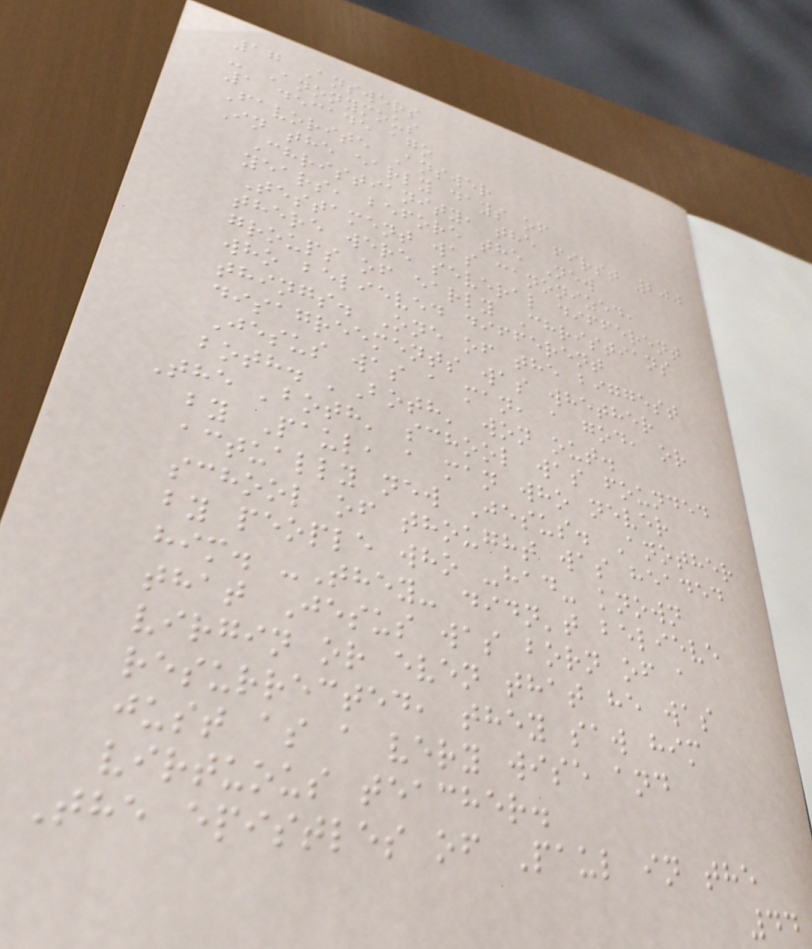17 Answers
- Anonymous
1 decade ago
Favorite Answer
In the early days of
Christianity, the first 200
years, before the New
Testament was canonized,
there were several different
groups of early Christians
who believed different
things. One of the biggest
disagreements was whether
Jesus was a man, a god, or
both. 'Both' won out.
The 'both' school was founded
by Paul, a man who never
actually new Jesus. Another
school of thought was headed
by people who -had- known
him. -They- didn't believe
that Jesus was born of a
virgin or even that he was
resurrected, they saw him
just as a very wise and
virtuous teacher.
The epistles of Paul in the
44
